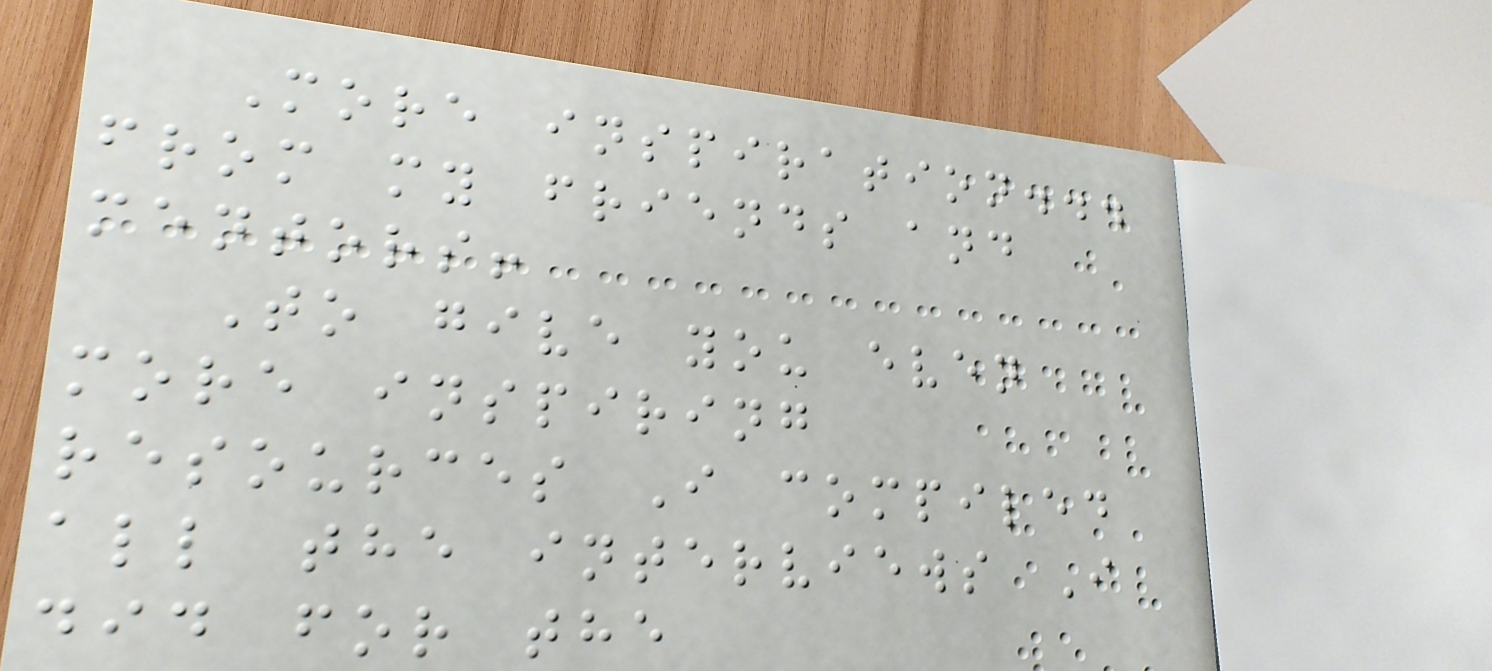More inspiration...
from my friends and
mentors!
To give you even
more inspiring
resources I compiled
all the interviews I
did for the
